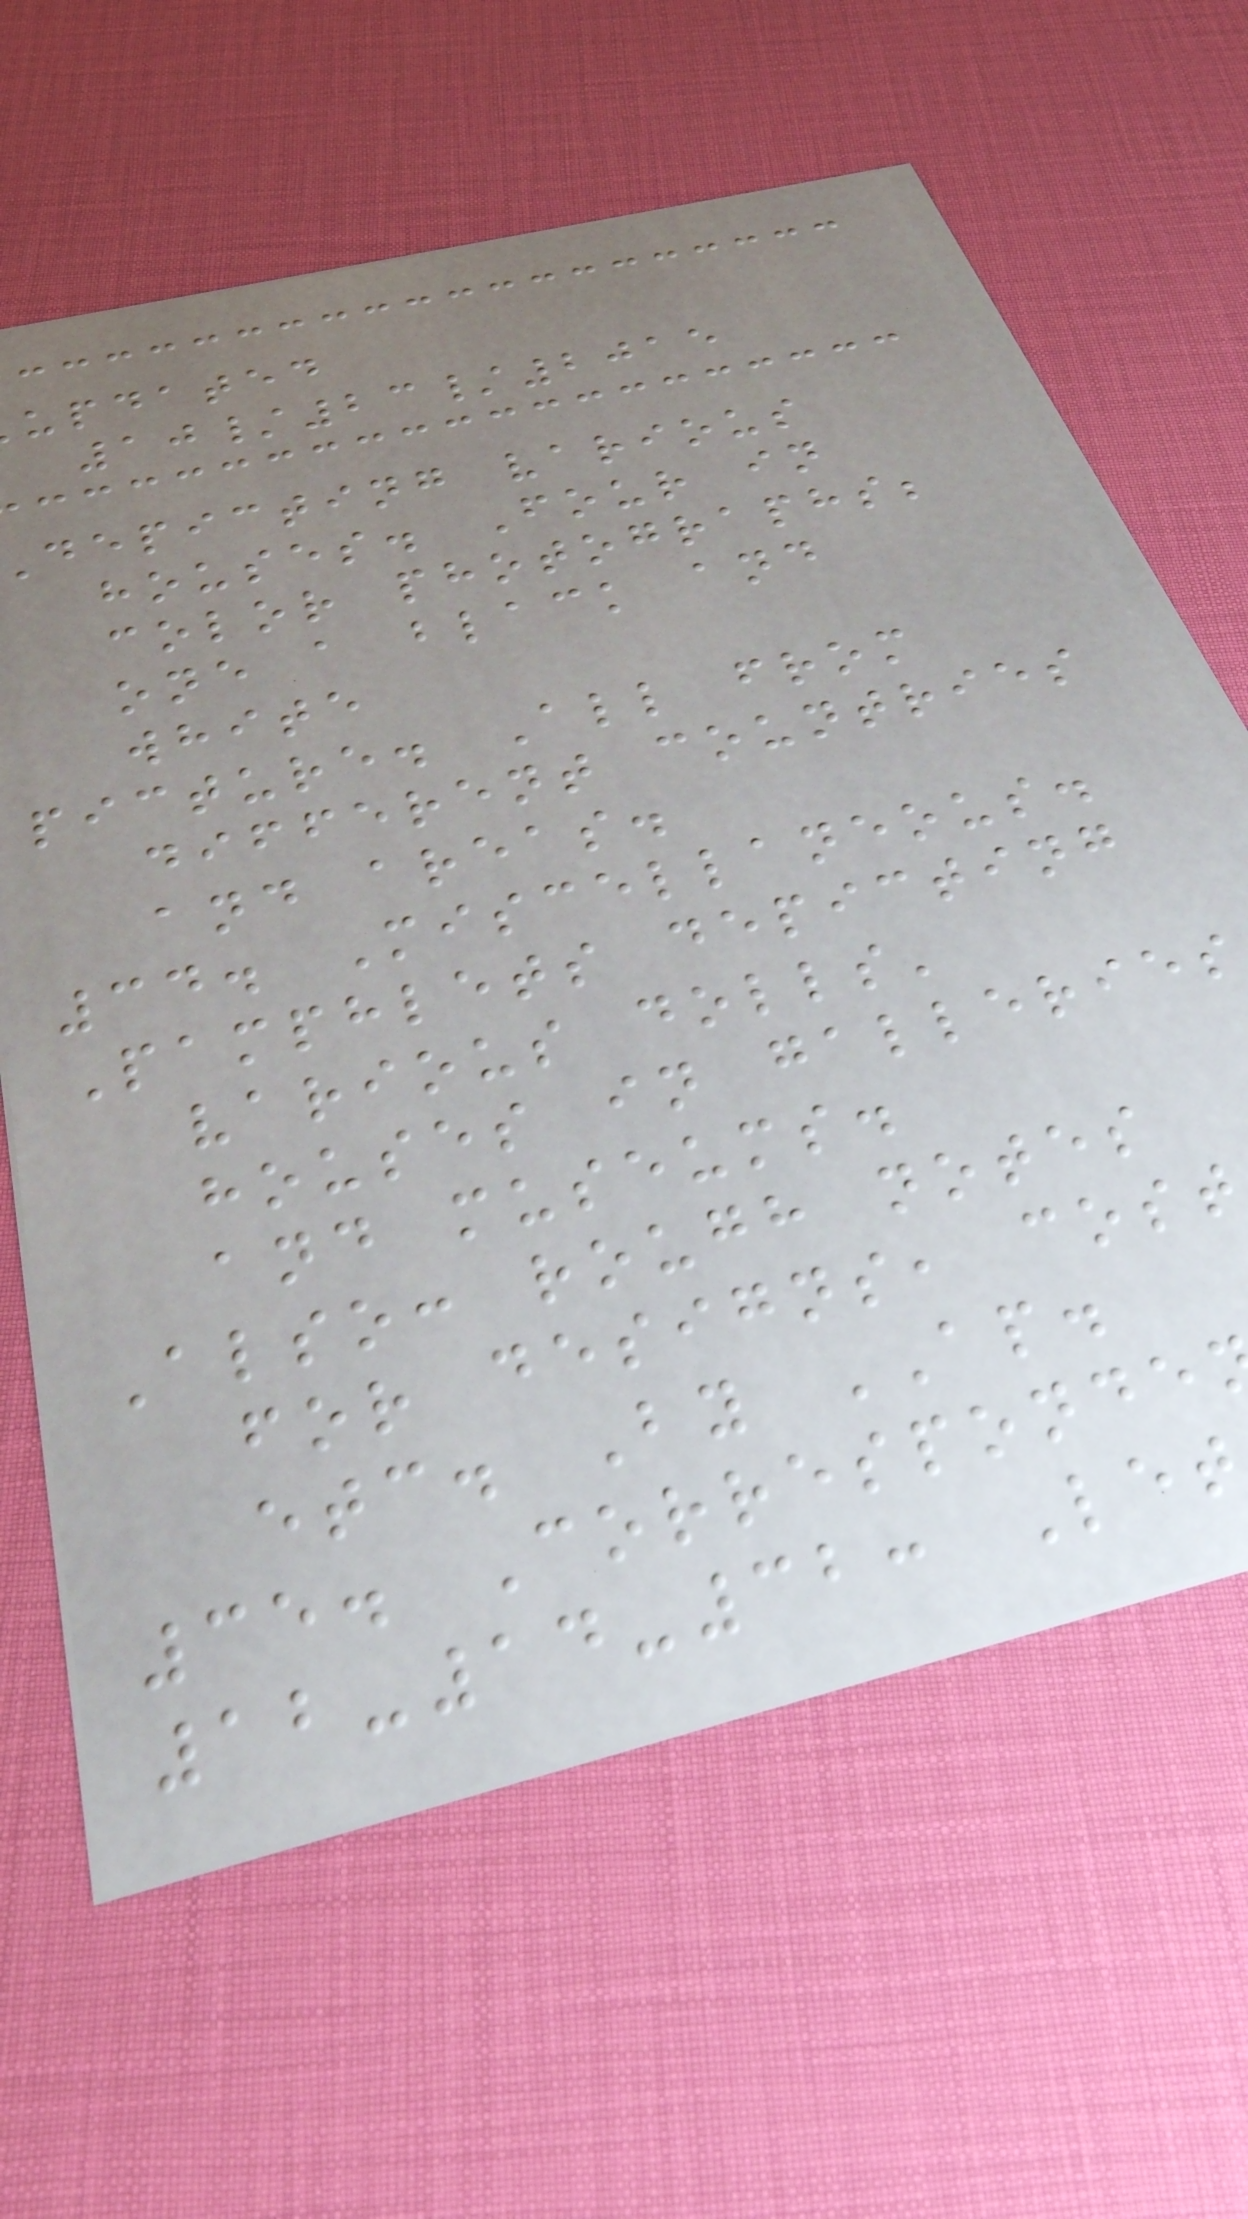updated
10/23/2015
depicting various
houses. Four in
color photographs;
one a black and
white
picture. All from
different countries
and areas.
34. Miscellaneous.
Pamphlets depicting
various dolls'
houses in galleries
and museums.
Also: rough notes
for designs, cost
etc. By AP.
35. Corresponde
12-14-32: Let
